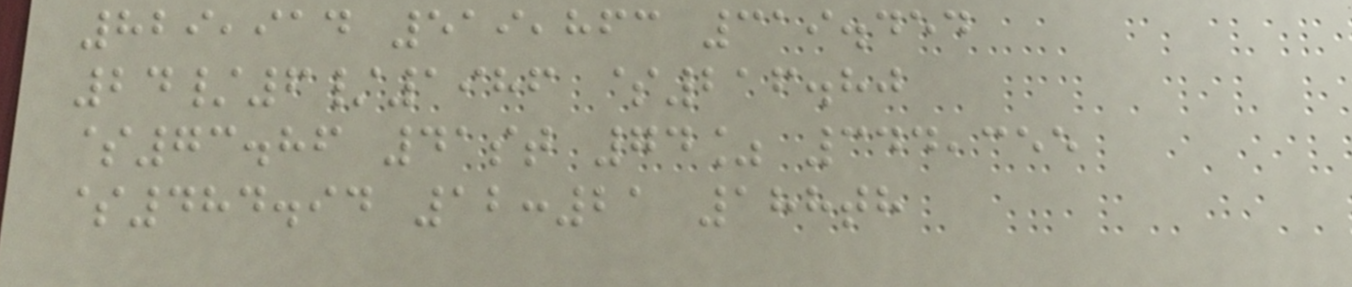829,914 519,863 319.454
24/6/1986 $216.80
$73.86 41st 74% 344,355
$484.94 12:21 188th
